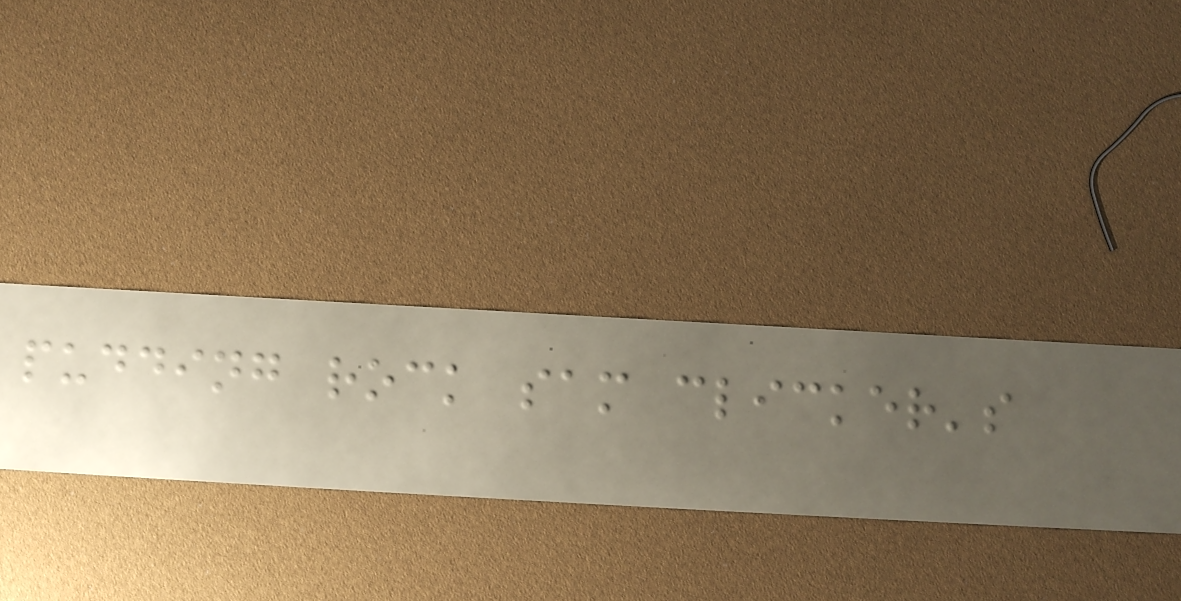pudding rock sam clicker's
